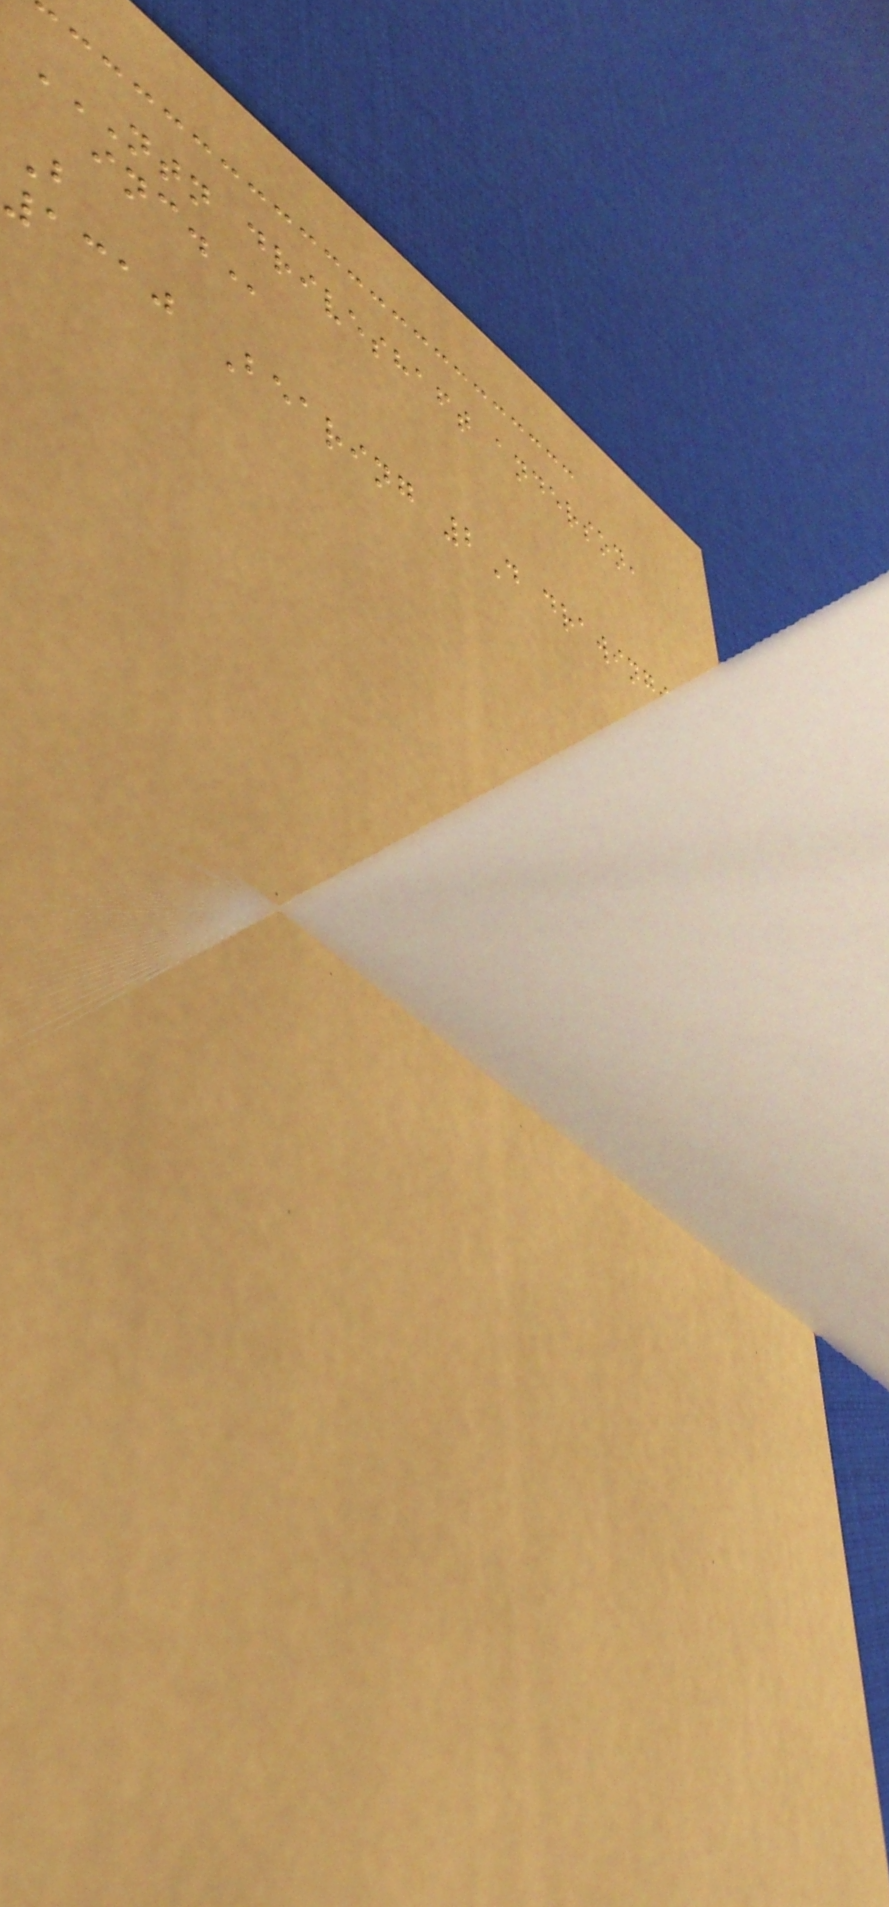NTN DRIVESHAFT ANDERSON,
INC.
B
1310 Bearing 2D drawings
